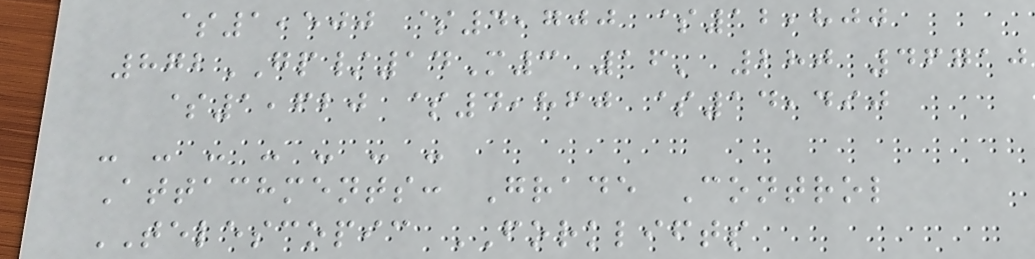$1,500 $4,700 $12,800
872GP/14M3 16' 280 46710
$1,620 $4,860 $14,490
- - - - - - -
Attachments: Grade Control
TELESCOPIC FORKLIFTS
